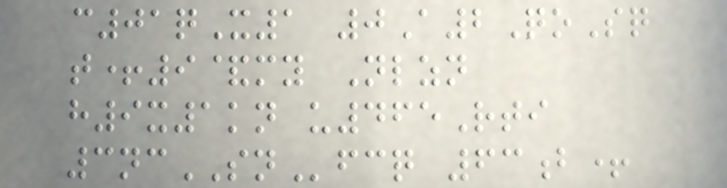c01qX1 0A2QoSq
t+9&my Nlzn
h9x1kn u465Rti
3ncSNfcq 63b+
